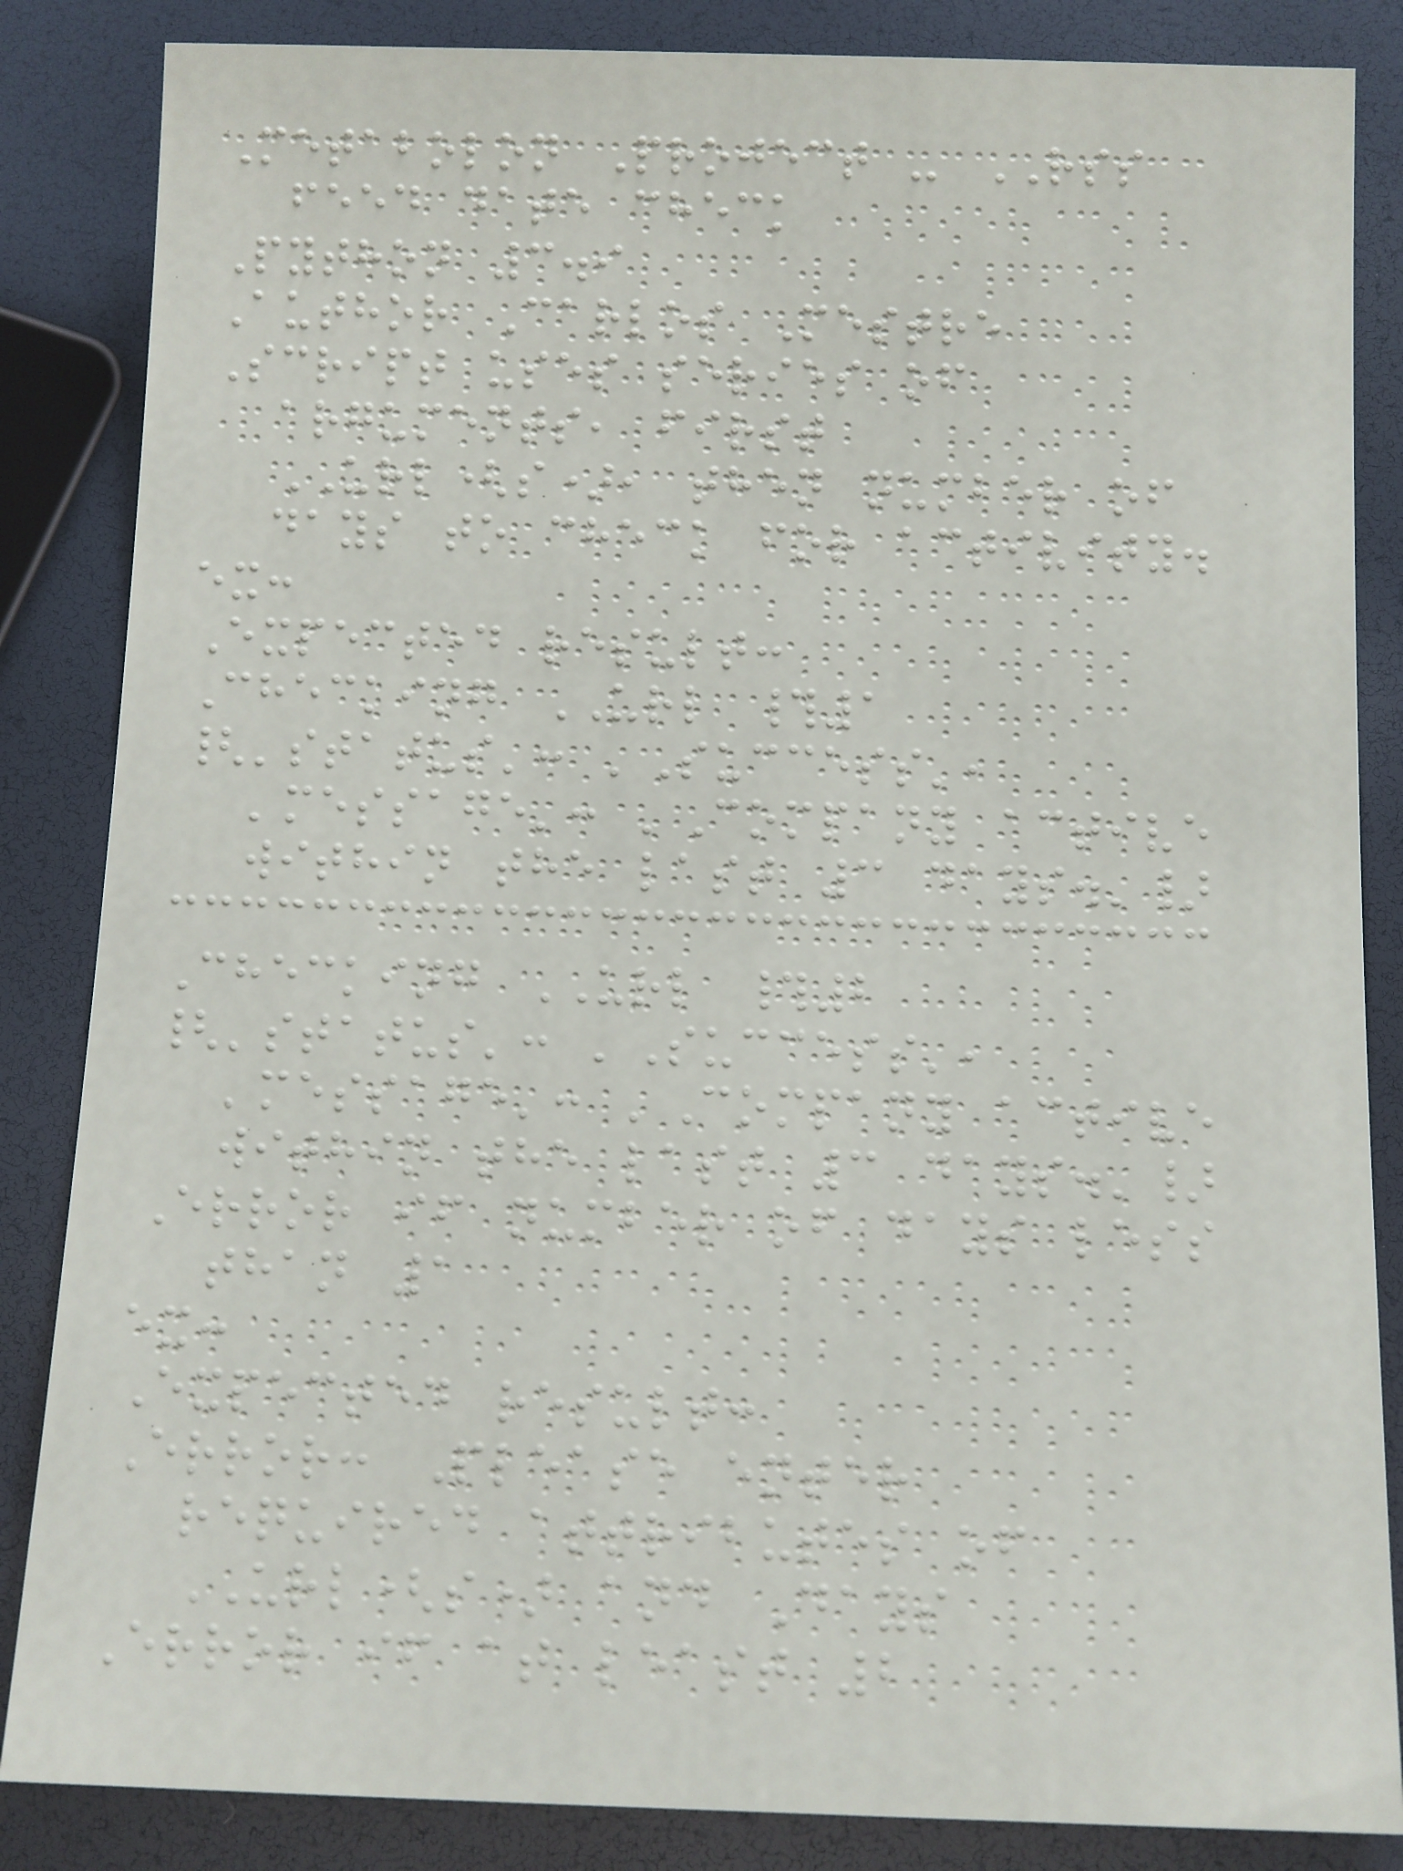Metabolon Project - RSS
feed date check
Python 3.9
Author Carlos Mestre
Script uses series of
arguments, first
URL(s), then number of
days to check for activity.
ex:
Expected result:
Checking URL #1
{'status': 'Success',
'message': 'Company active
within the last 3 days.'}
Checking URL #2
{'status': 'Success',
'message': 'Company active
within the last 3 days.'}
Error if number of days less
than 1
ex:
Expected result:
Error: Please enter
required attributes of
URL(s) and Days
Error if at least 2
